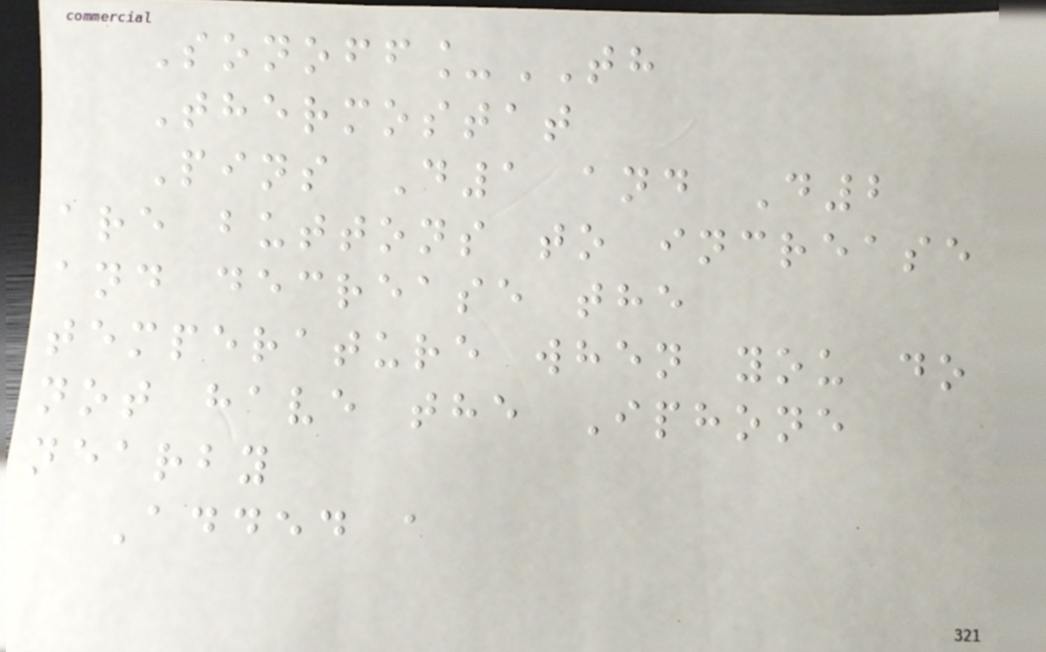Sonoff_TH
Thermostat
Pins D1 and D2
are buttons to increase
and decrease the
temperature when you do
not have the Iphone
nearby
Added a
